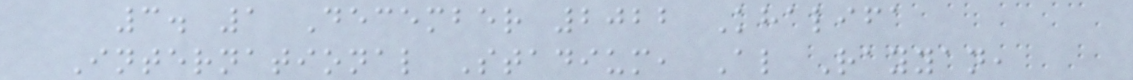3. 1 December 2022 Khalifa
International Stadium, Al Rayyan,
